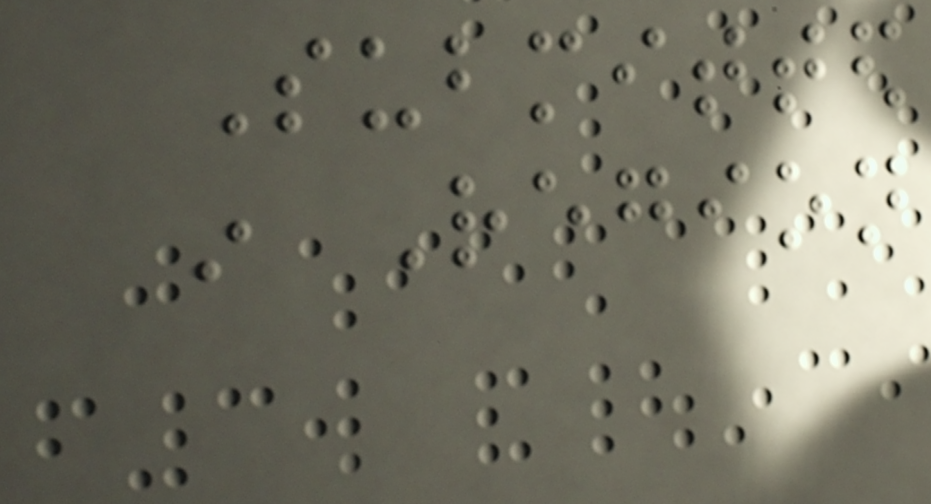Submitted
in Region
